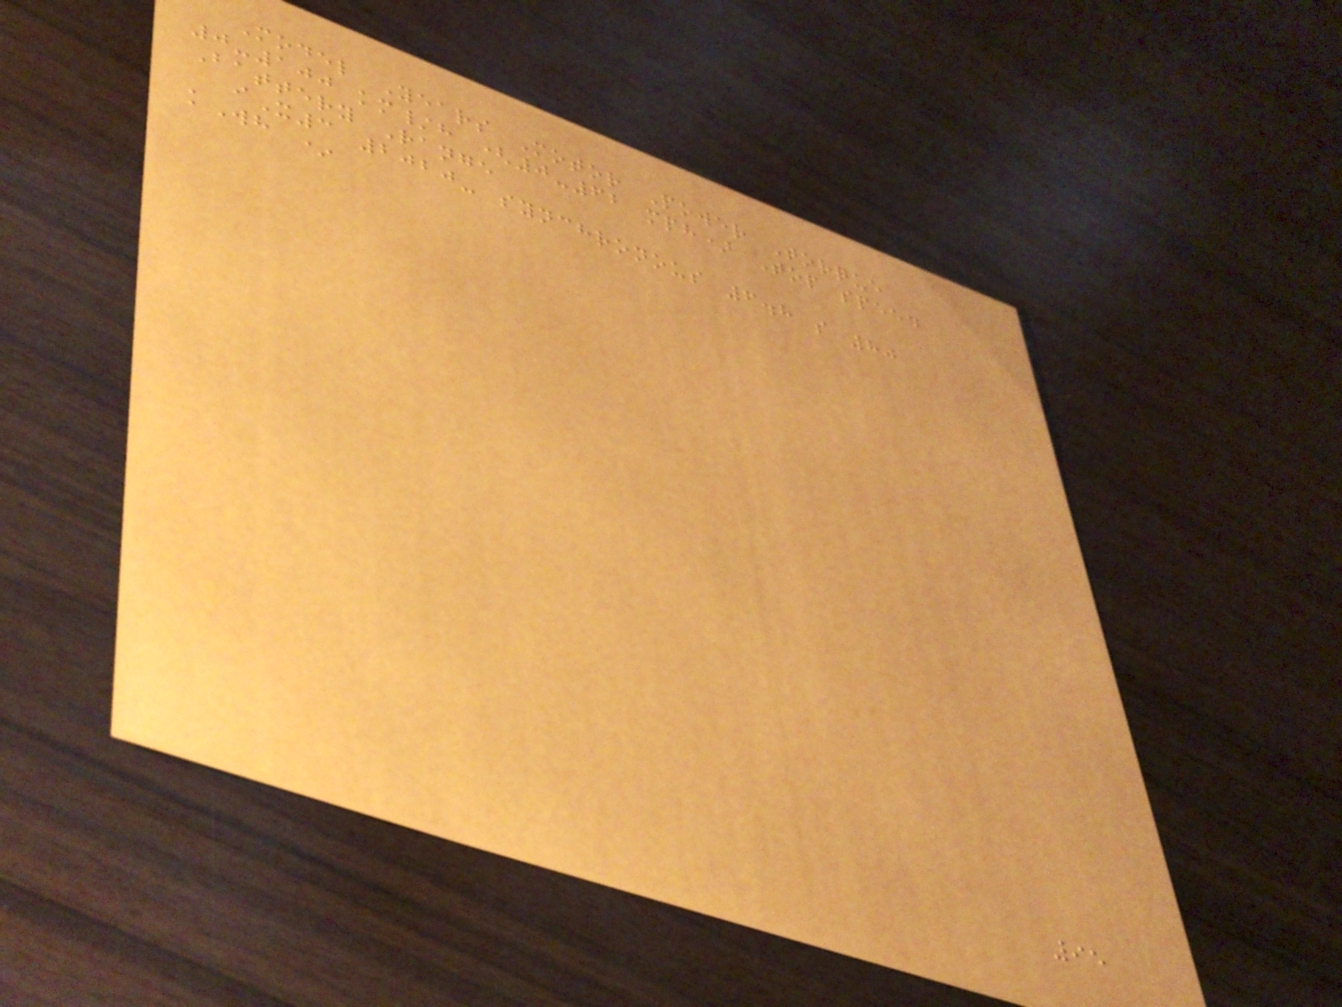Model Years Motor Power Torque
0-100 km/h (0-62 mph) Top speed
Battery Range
iX3 2020- synchronous 6.8 s 80
kWh *
95
